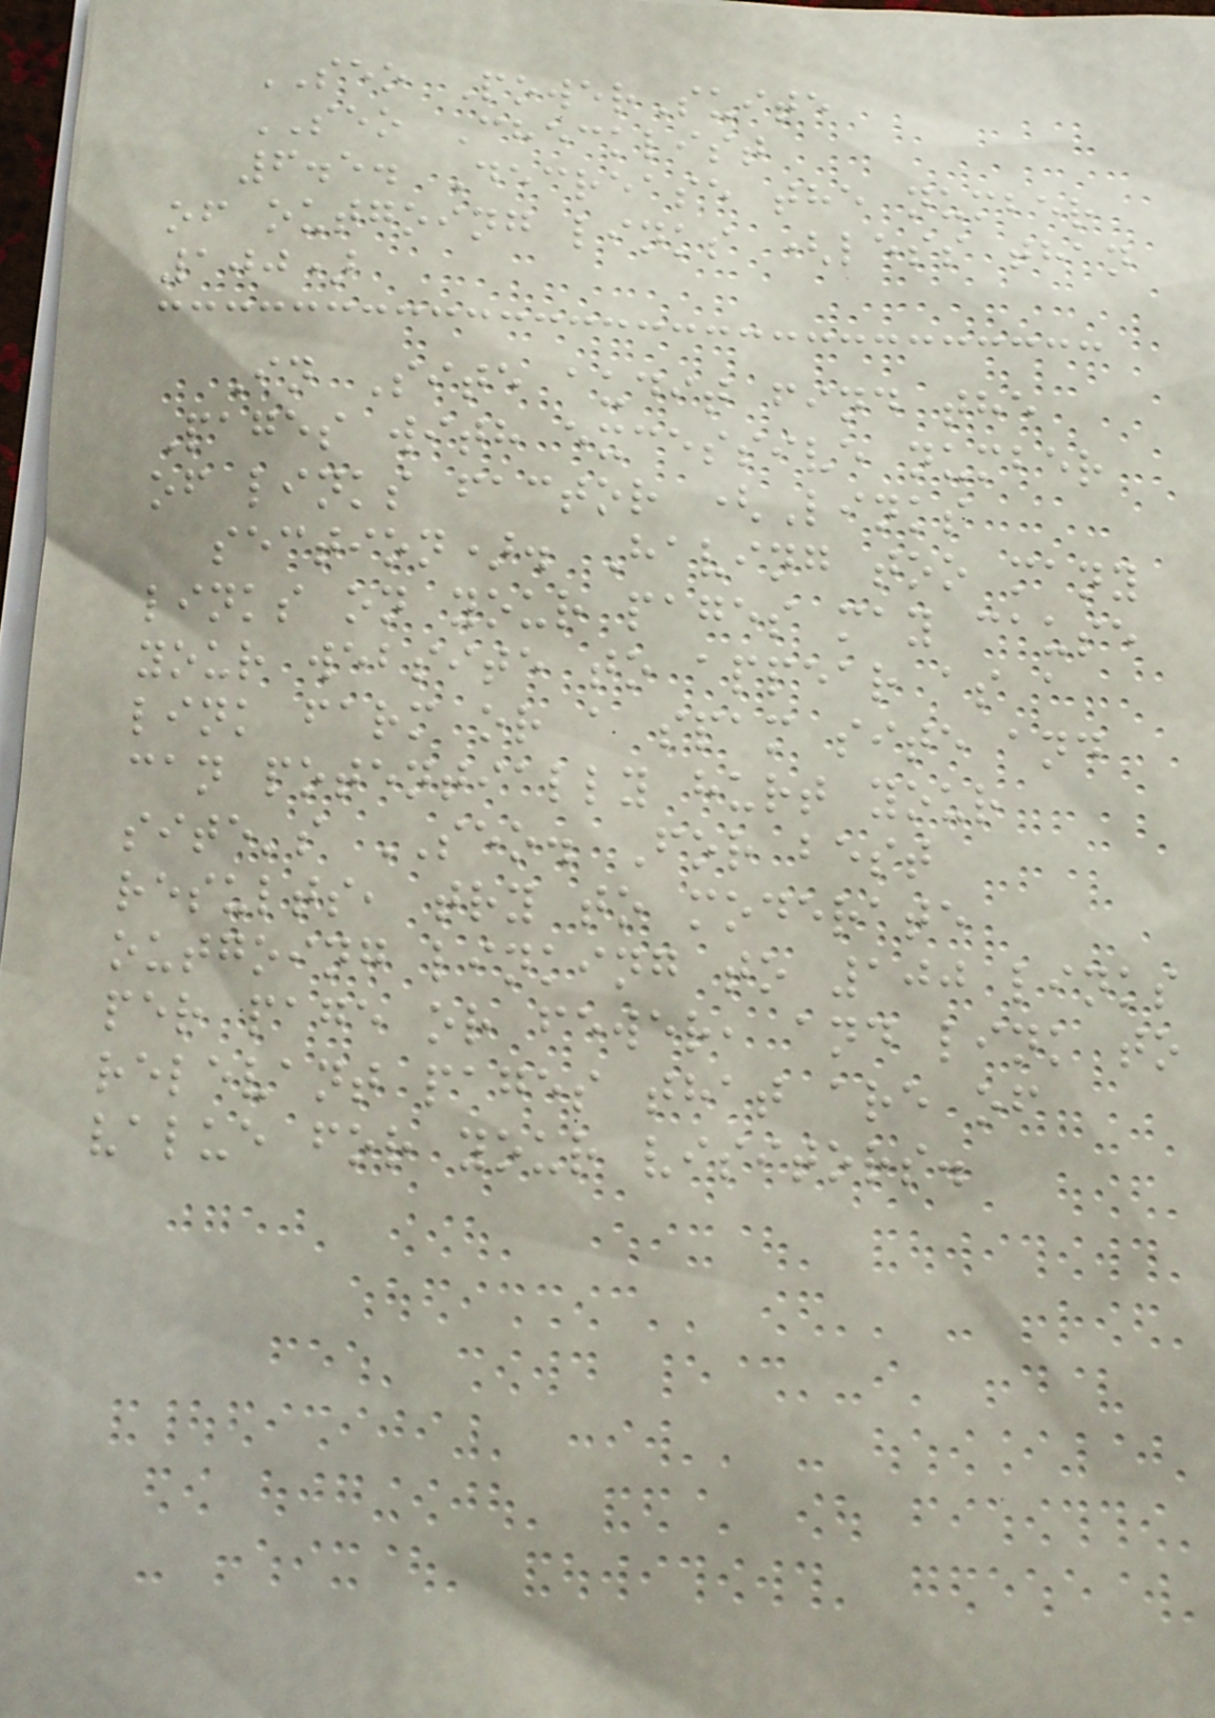SEO PowerSuite
SEO Checklist
6.5. Decrease the number
of outgoing links (less than
100)
In Site audit find the
Pages with excessive number
of links factor (Links
section). Having too many
links on your pages may cause
your website to appear as a
link farm or a spam site and
can potentially hurt your
site's SEO. For best
results, try to moderate
outgoing linking to 100 links
per page or fewer, and link to
relevant pages that are of
value for your visitors.
